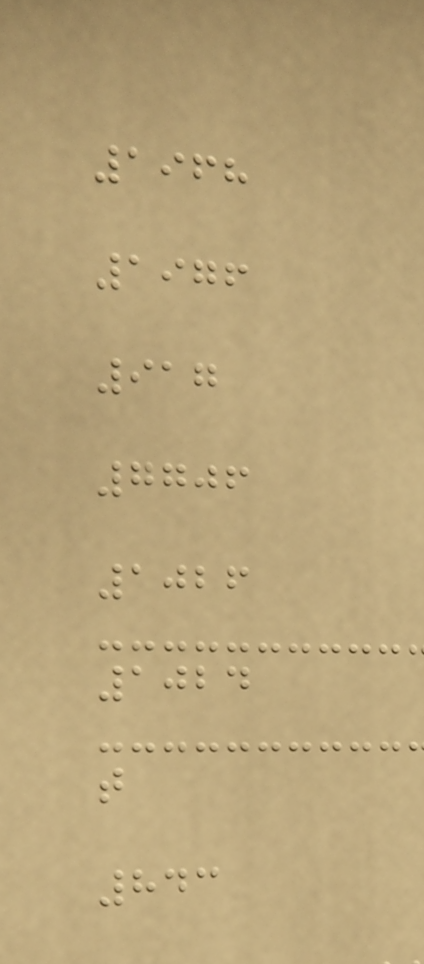1968
1976
917
7706
1026
1024
t
843
